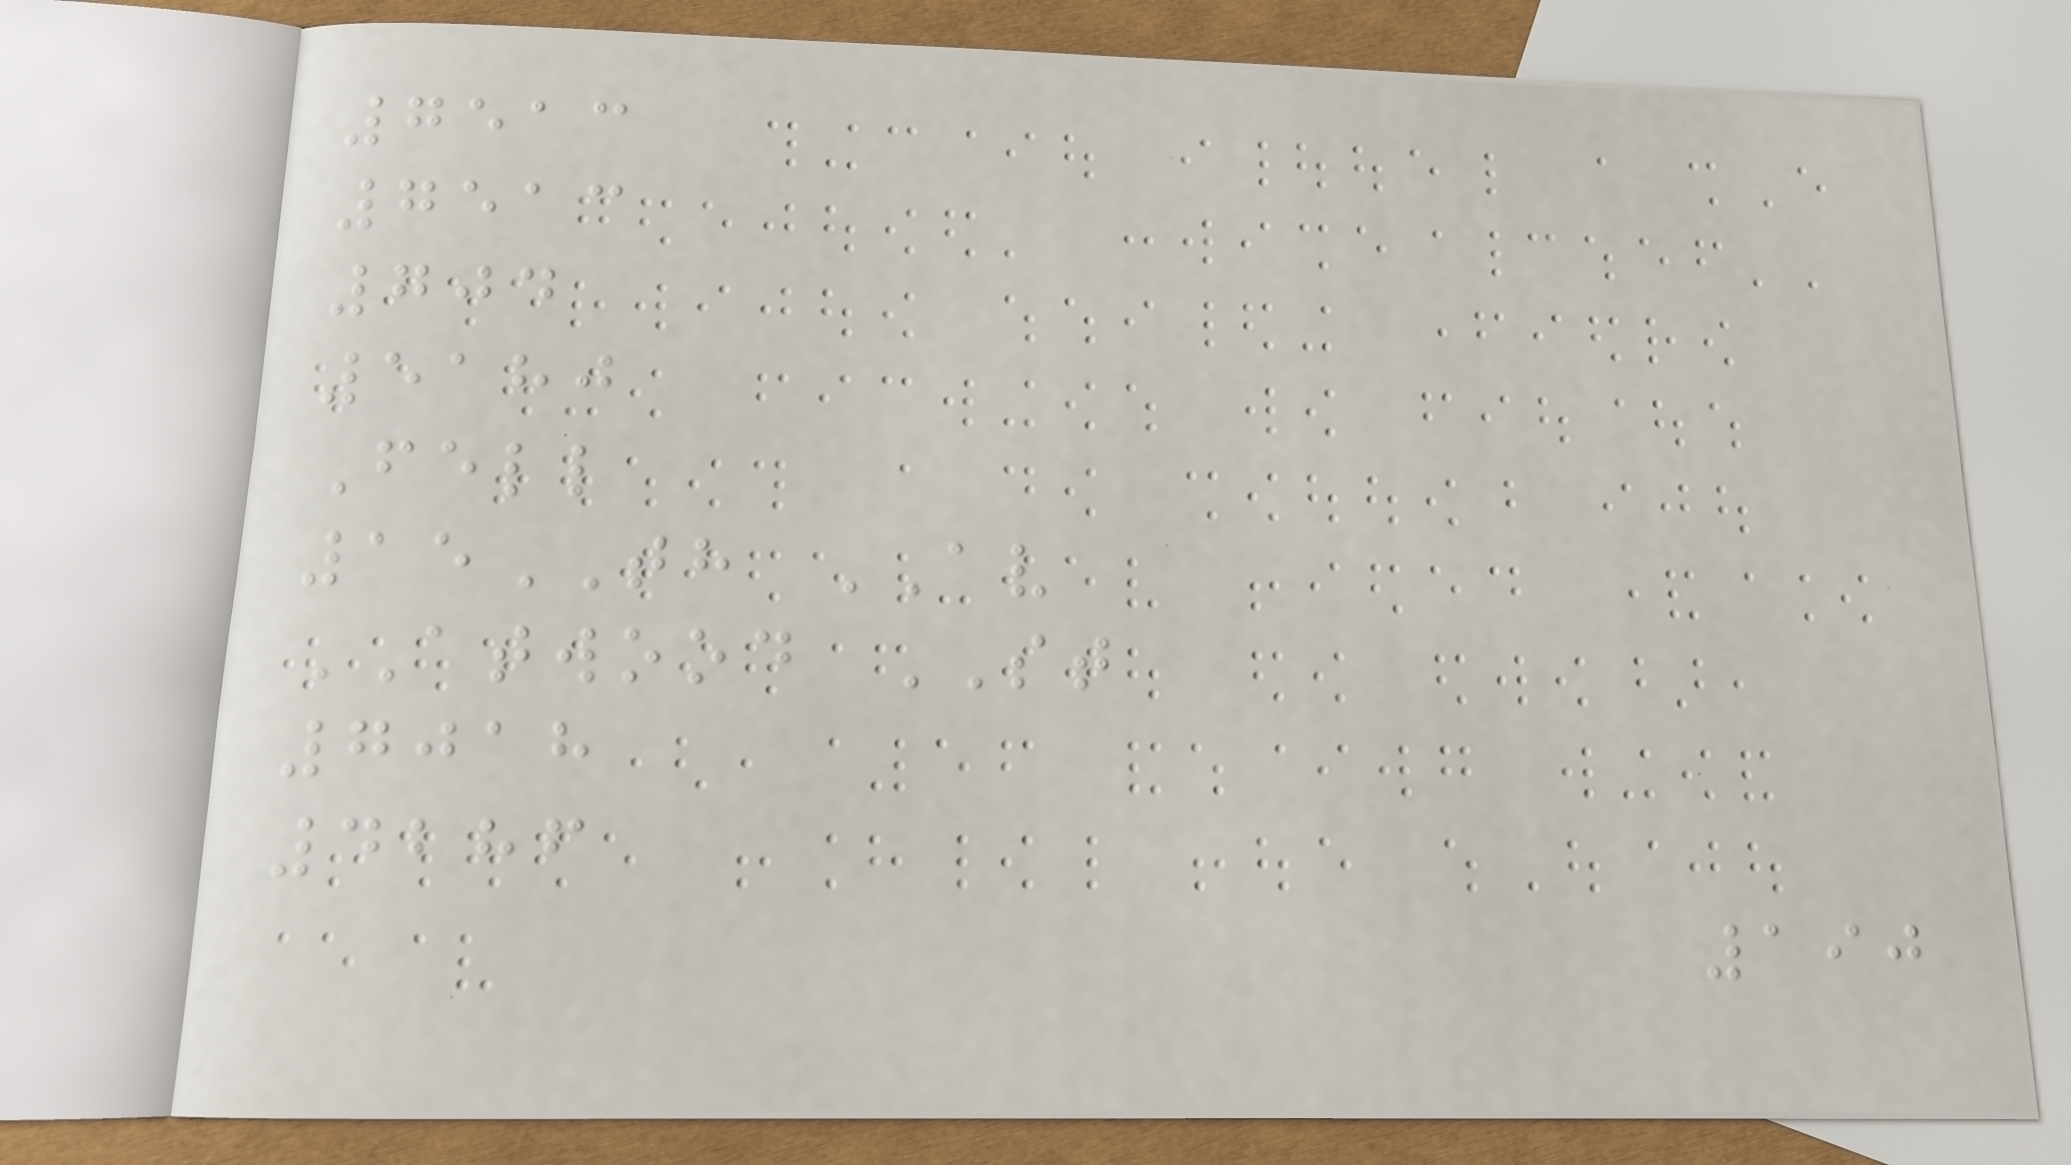7513
7513
704
5180
Fell
15TH AV
ATWOOD ST
7018
4286
190
